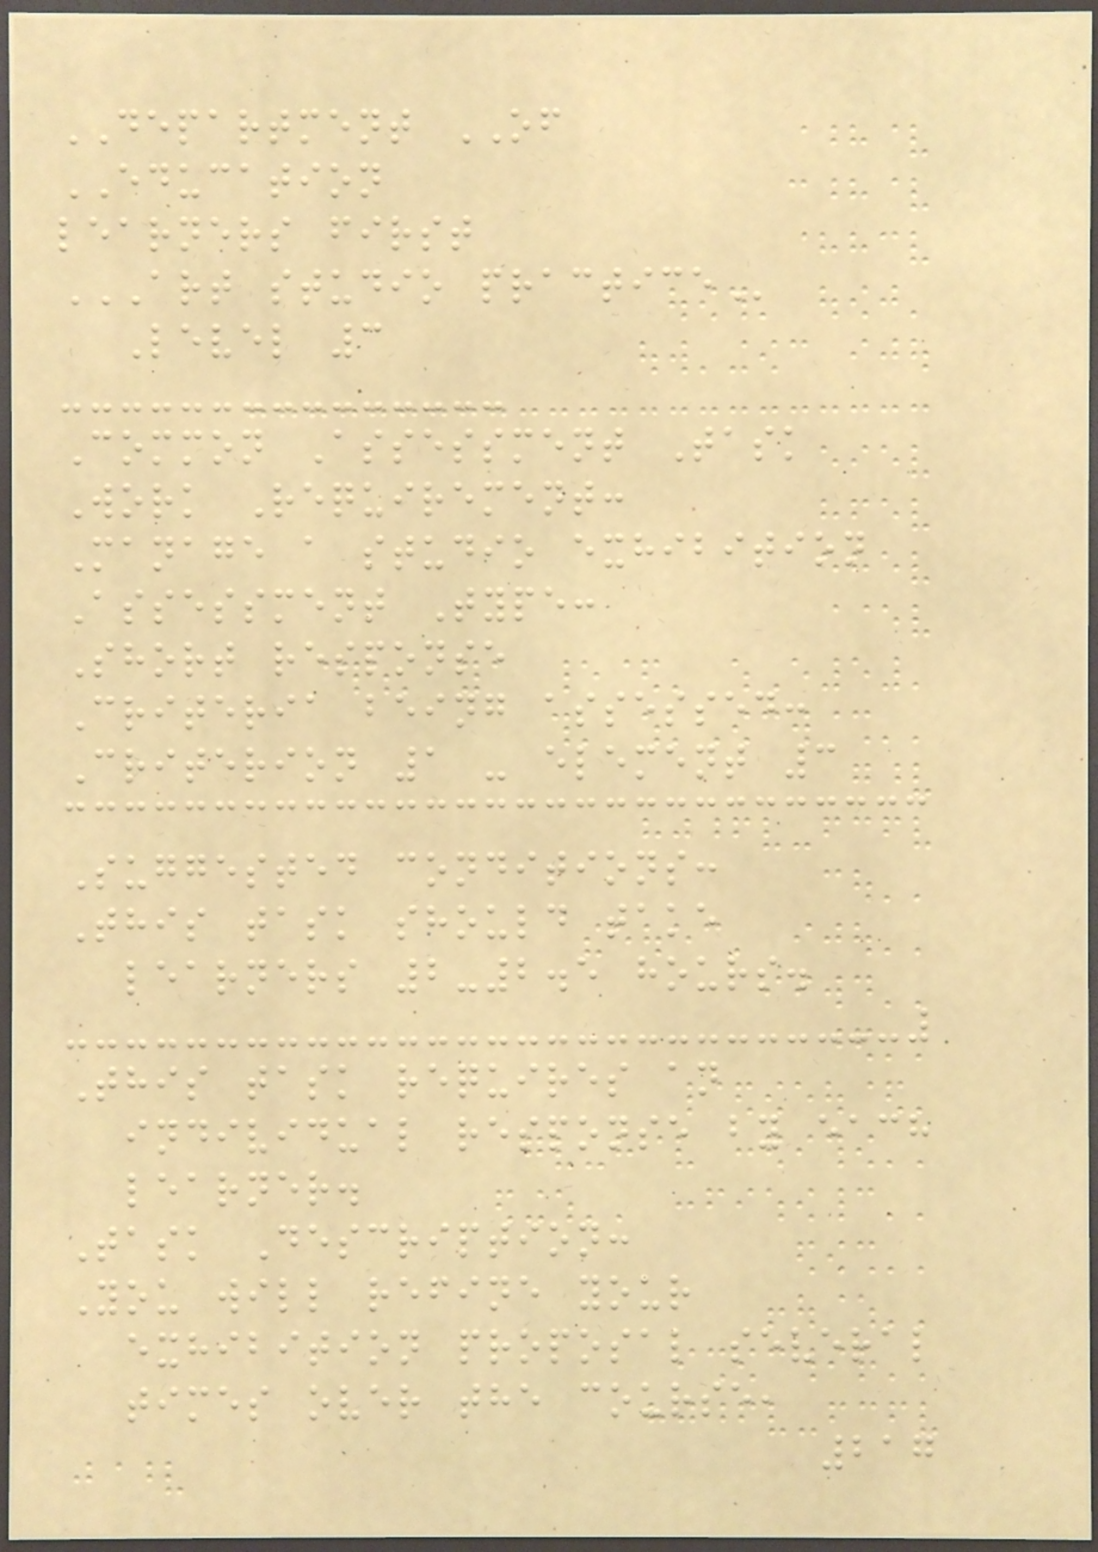DEPARTMENT OF
EDUCATION
learners first
ART STUDIO PRACTICE
Level 3
Common Assessment Task
Work Requirement:
Manage a studio exhibition
Assessment Type:
Short response
Criteria being assessed:
Criterion 1 - element 3
Suggested conditions:
This task should take
learners 2-2.5 hours.
This task requires an
individual response by each
learner.
Task Description:
You will refine your
exhibition proposal several
times over the course,
217
